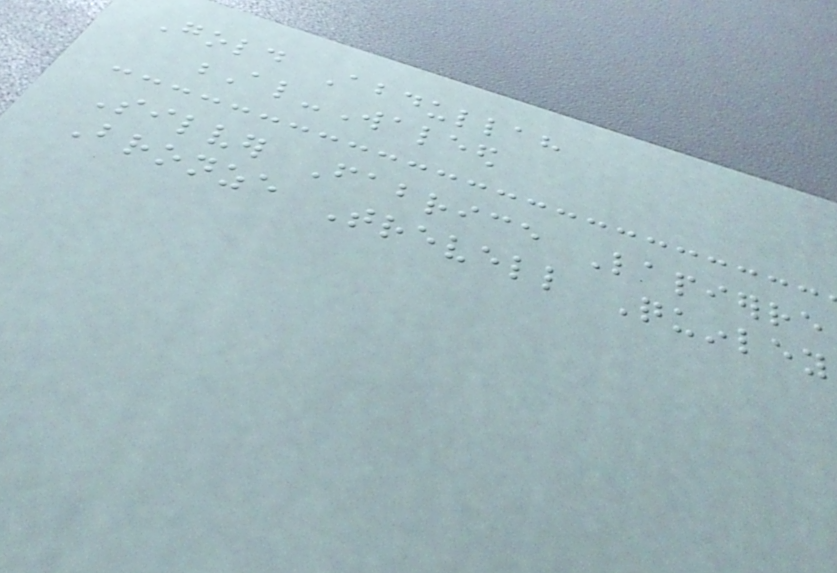Gold Abdullah
Al-Waleed
Silver Fabrice Lapierre
Bronze Trevell Quinley
